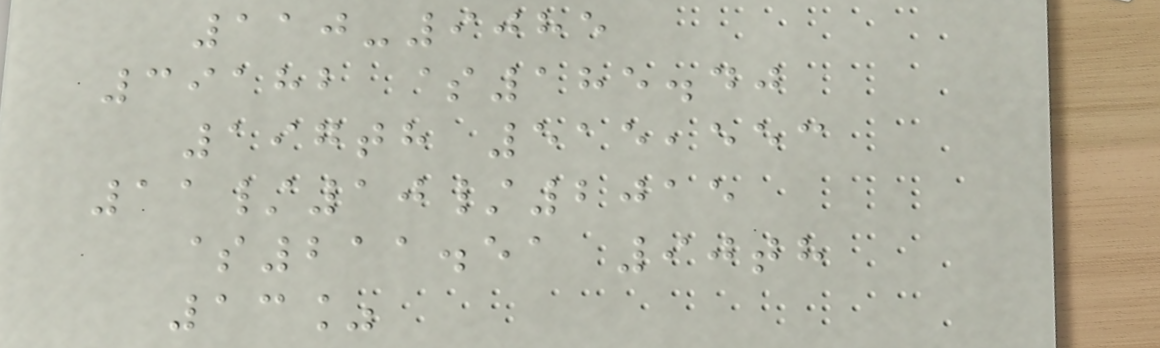110-9085
39182 $185.40
197th 515,553
11/10/2015
$211.51 90th
13%
